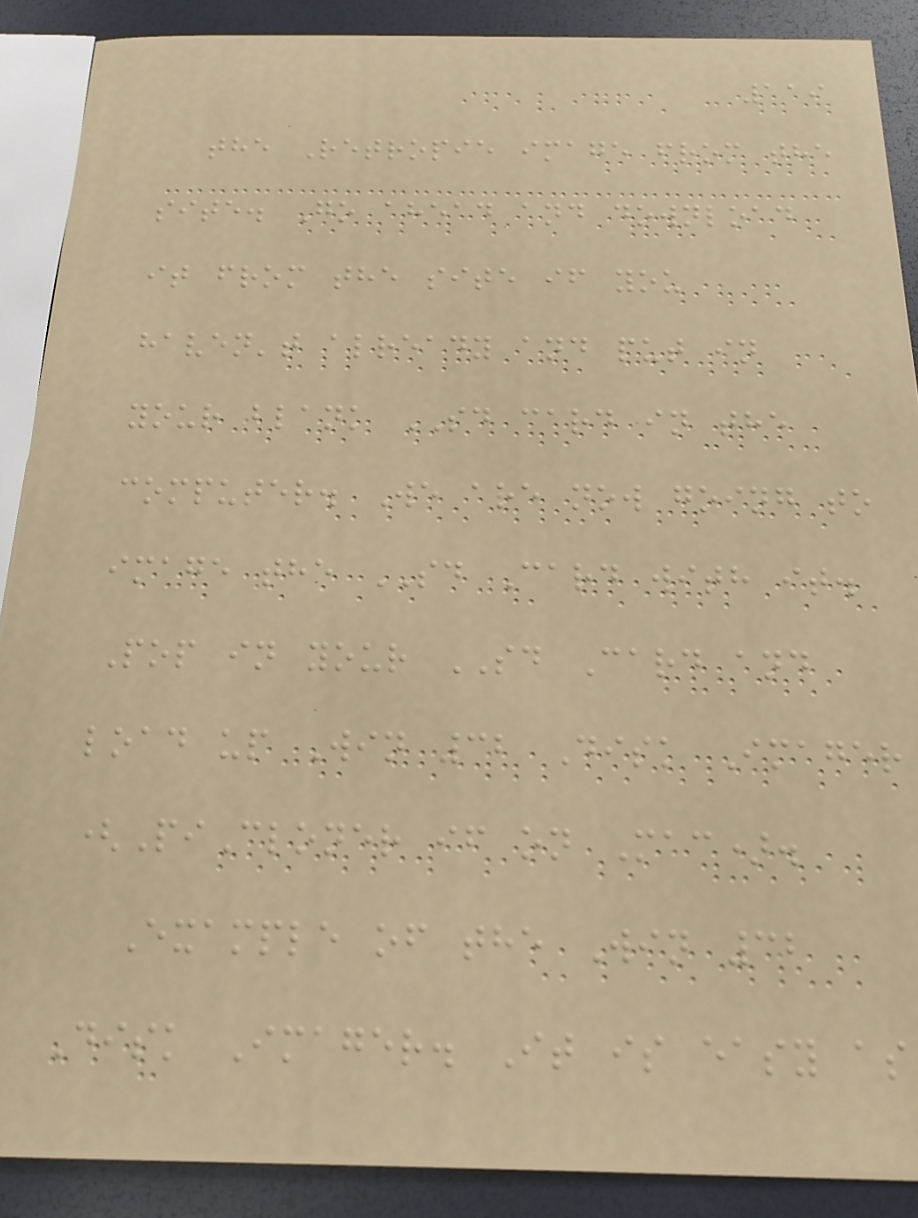119
the Retropie image from the
site. Go ahead and download
it from the site if you
haven't already and put in
your blank SD card in the
computer. We are now going to
image the SD Card with it.
Pop in your SD Card and
load up Win 32 Disk Imager
(PiCloner if on Mac).
Example of the Win 32
Disk Imager. It is easy as
